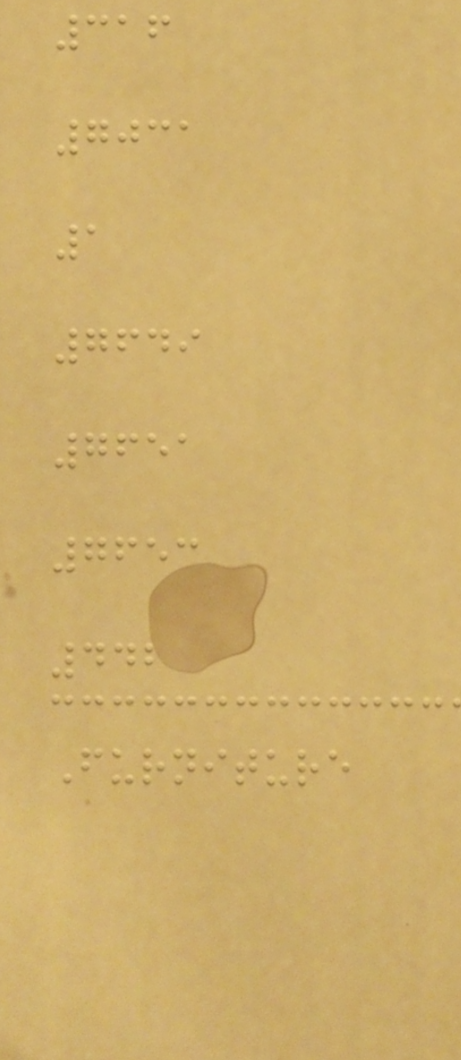316
7031
1
7649
7651
7653
442
Furniture
